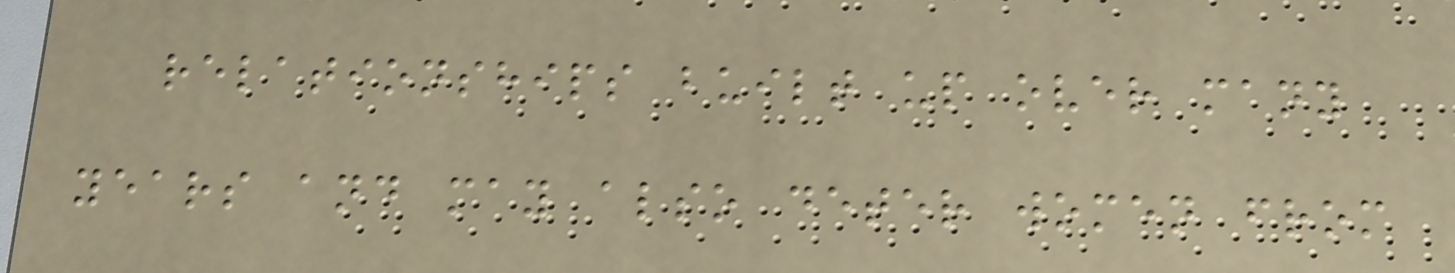relationships built up over many
years and may also deter women from
